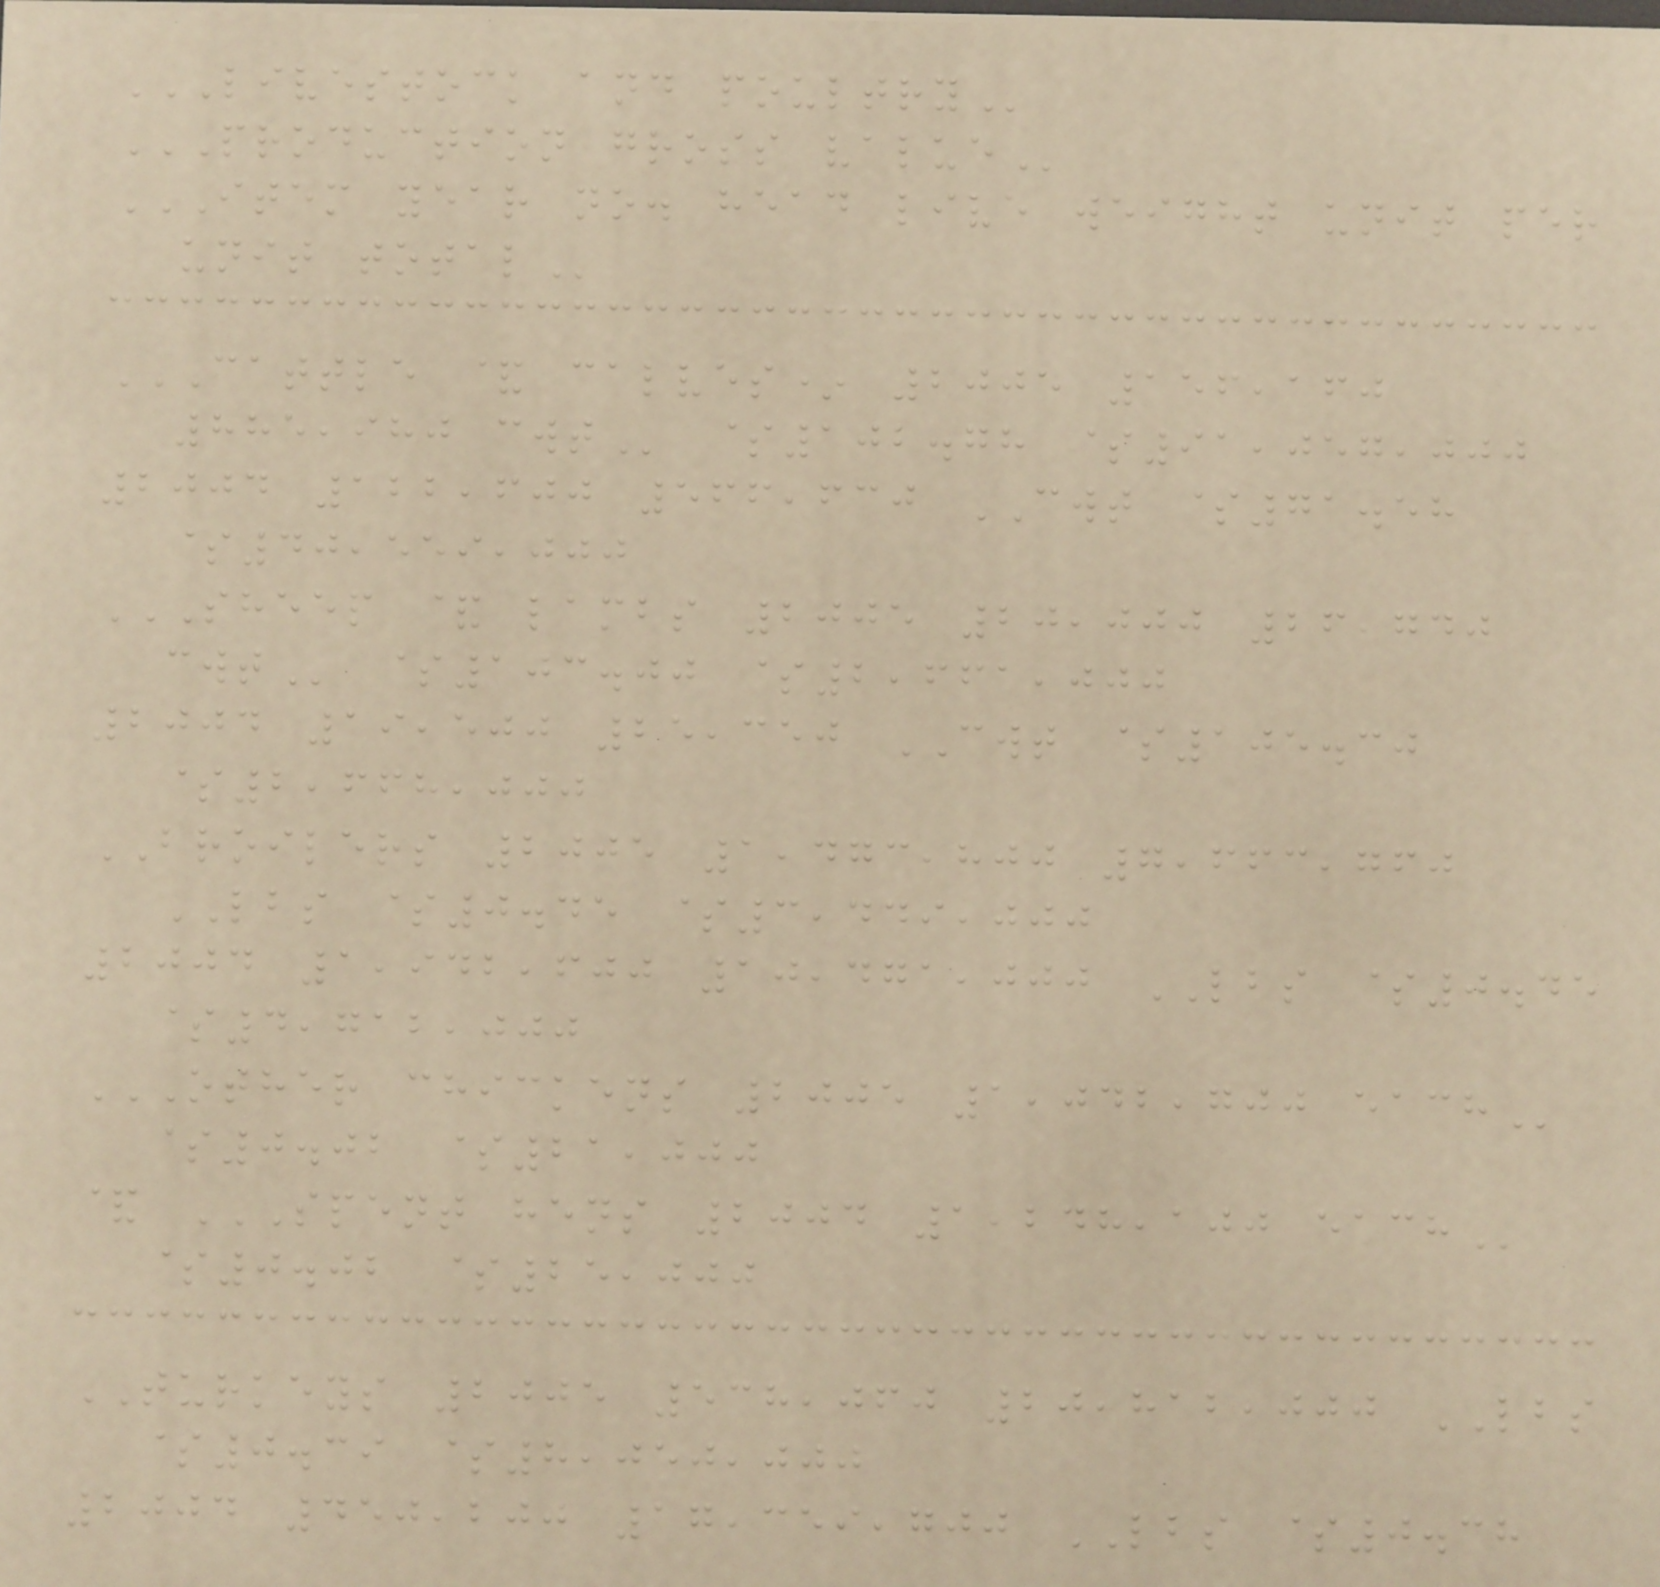LIVESTOCK AND POULTRY
PRODUCTION GROSS VALUE
ITEM YEAR NO. HEAD LIVE WEIGHT UNIT PER
UNIT TOTAL
CATTLE & CALVES* 2005 156,160
885,980 CWT $102.78 $91,057,000
2004 122,600 566,630 CWT $71.58
$40,559,000
SHEEP & LAMBS 2005 20,000 26,740
CWT $103.00 $2,661,000
2004 19,500 25,350 CWT $105.30
$2,668,000
BROILERS 2005 1,473,800 7,663,760
LBS $0.45 $3,449,000
2004 1,942,600 10,471,000 LBS $0.45
$4,712,000
OTHER CHICKENS 2005 1,042,700 EACH
$0.02 $21,000
& SPENT HENS 2004 1,248,100 EACH
$0.02 $25,000
TURKEYS 2005 538,060 20,812,000 LBS
$0.39 $8,050,000
2004 450,200 17,359,700 LBS $0.38
